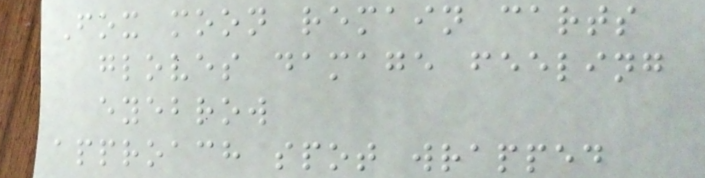Fox moon remain carts
gloves damage feeling
eyebrow
approach spot wrapped
